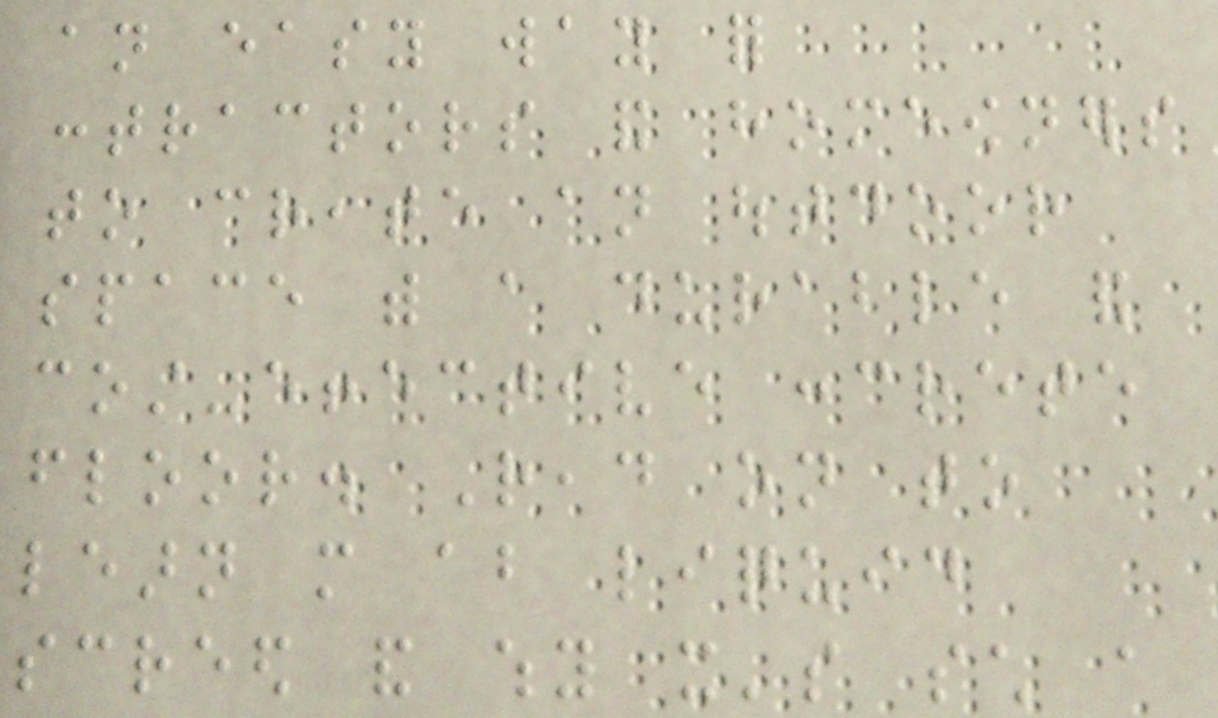an easy way for
contractors and homeowners
to create an outdoor
space with a durable and
cost-effective concrete
floor. Read on to
learn more about liquid
screed and why it's such a
